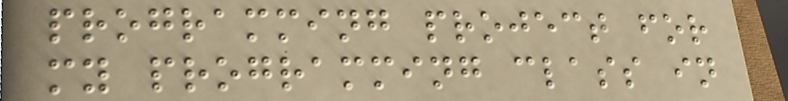programming project for
my programming class in
